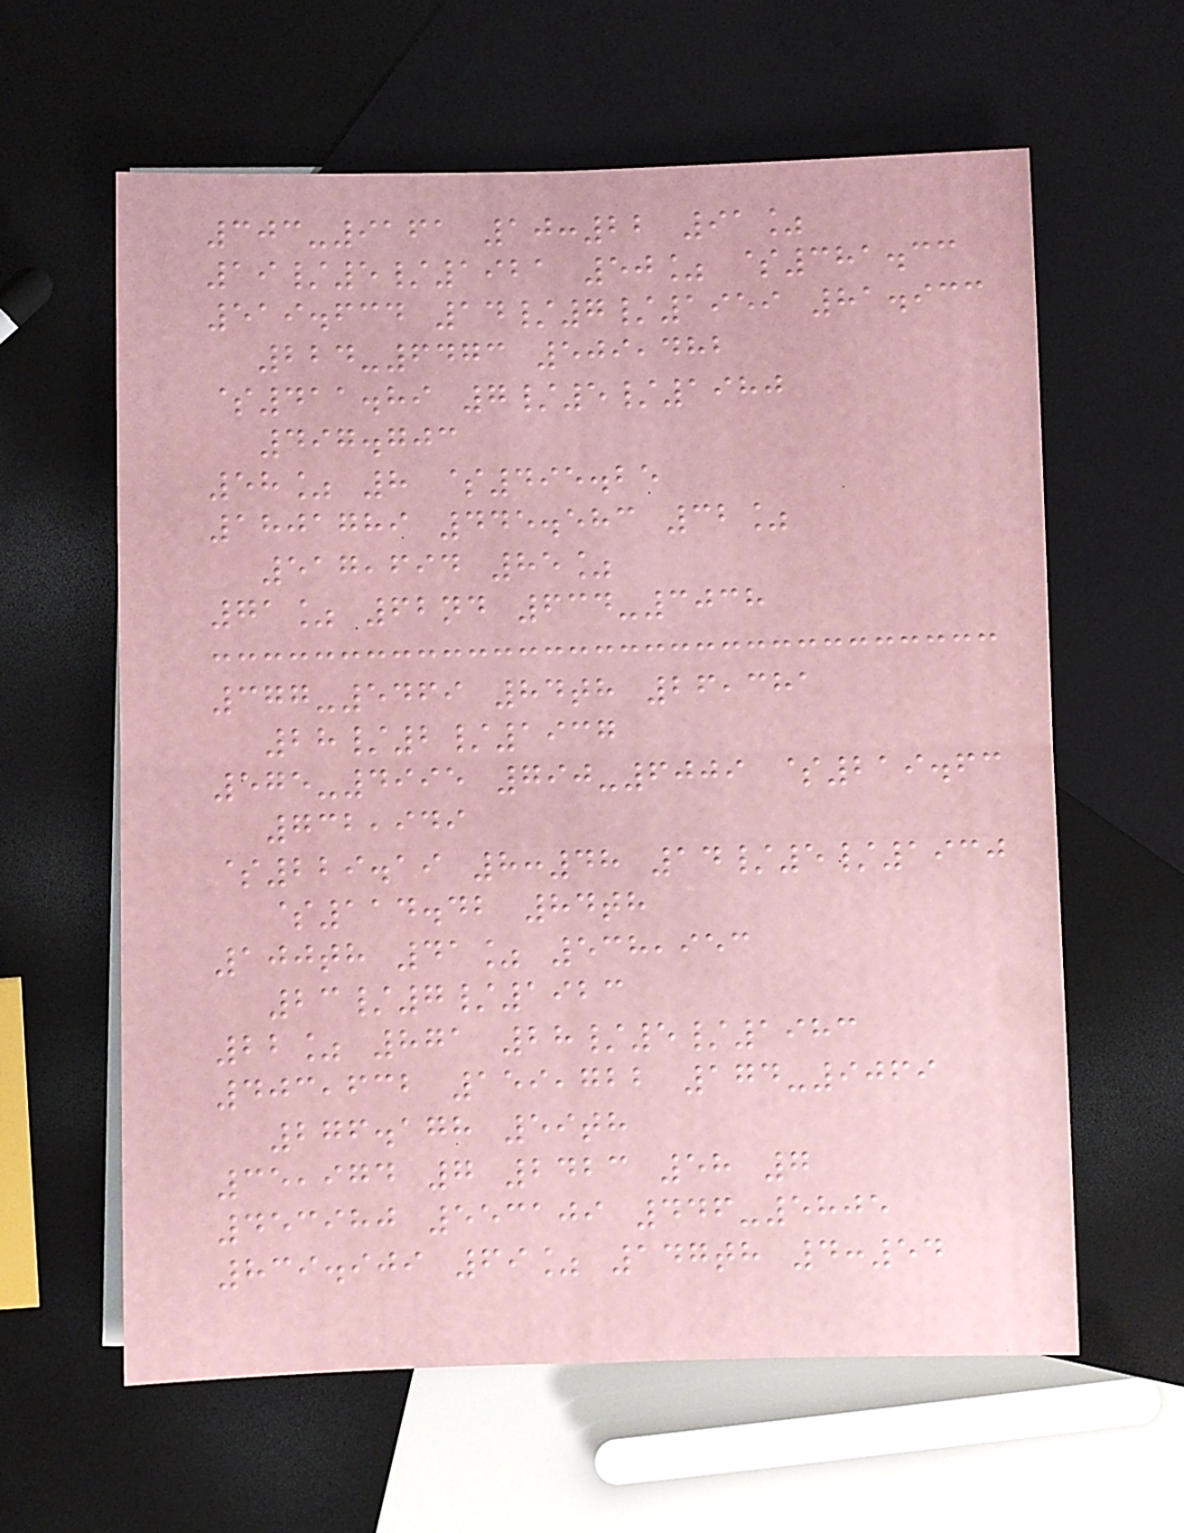303-9161 10:22 91%
19/5/1921 50% $381.33
519.634 14/7/1959 81.933
224-6473 509,482
$411.89 7/5/1980
497.703
58% 8 $495.25
1801789 445.583 32%
517,694 85%
71% 62nd 634-3038
377-5469 84th 26,381
28/2/1937
575-4995 790-6009 $219.63
732,949
$229.19 8:48 14/5/1930
$114.42 84th
100th 41% 538,953
23/7/1923
22% 871 28/5/1983
403,632 159,722 174-9069
276.178 59th
35,974 7 2423 58 7
453980 553109 446-5805
839.909 69% 147th 4:54
